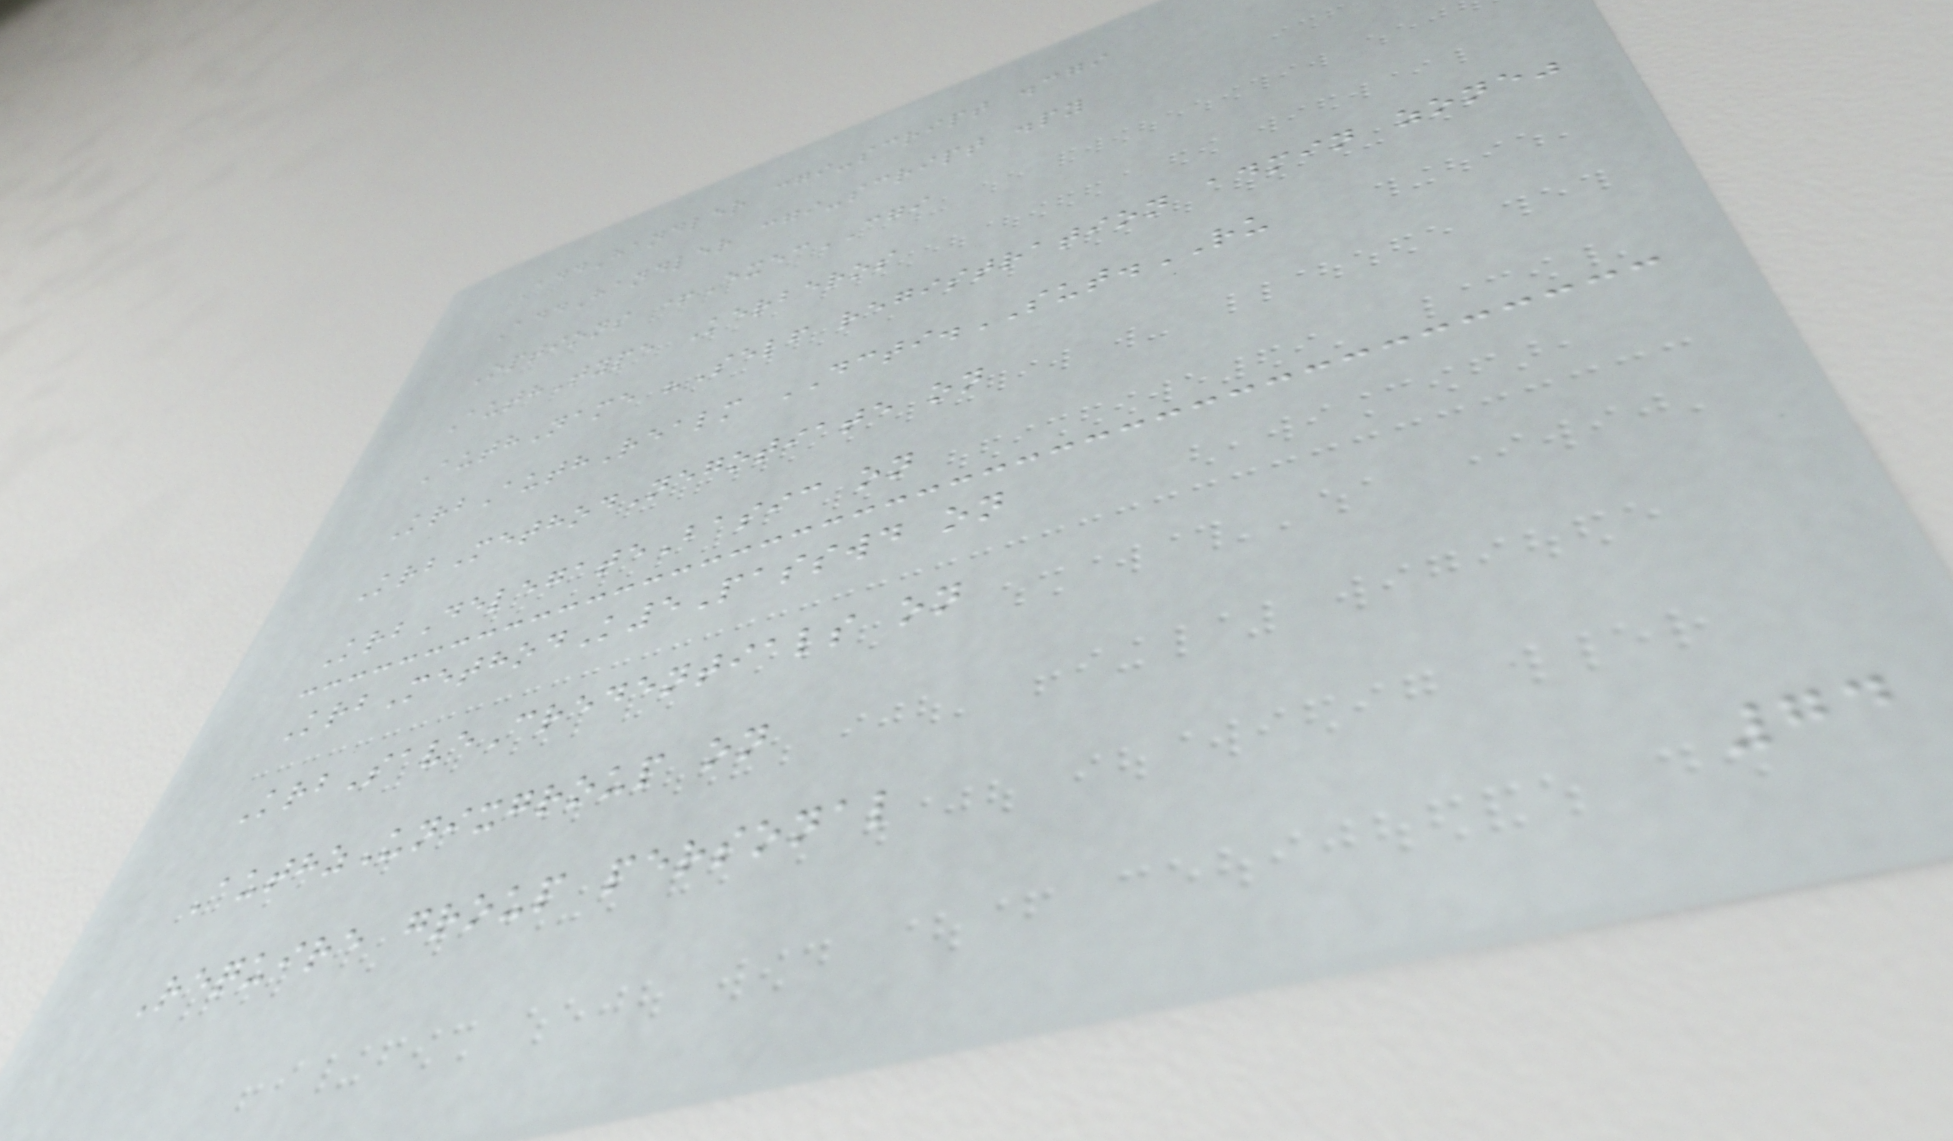AddHandler cgi-script .cgi
AddHandler cgi-script .py
Options +ExecCGI
AuthType Kerberos
AuthName "Self registration admin zone"
KrbAuthRealm DCTI.SUT.RU
KrbMethodNegotiate on
KrbDelegateBasic on
KrbMethodK5Passwd on
KrbSaveCredentials on
AuthzUnixgroup on
Require group personal
74
